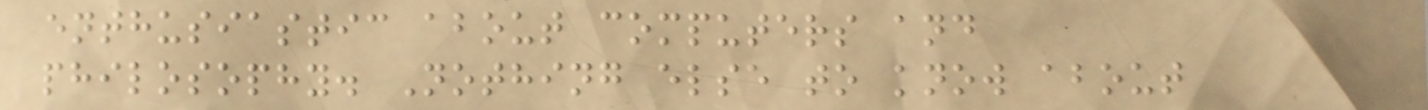enthusiastic about computers and
philosophy. Nothing else to know about
